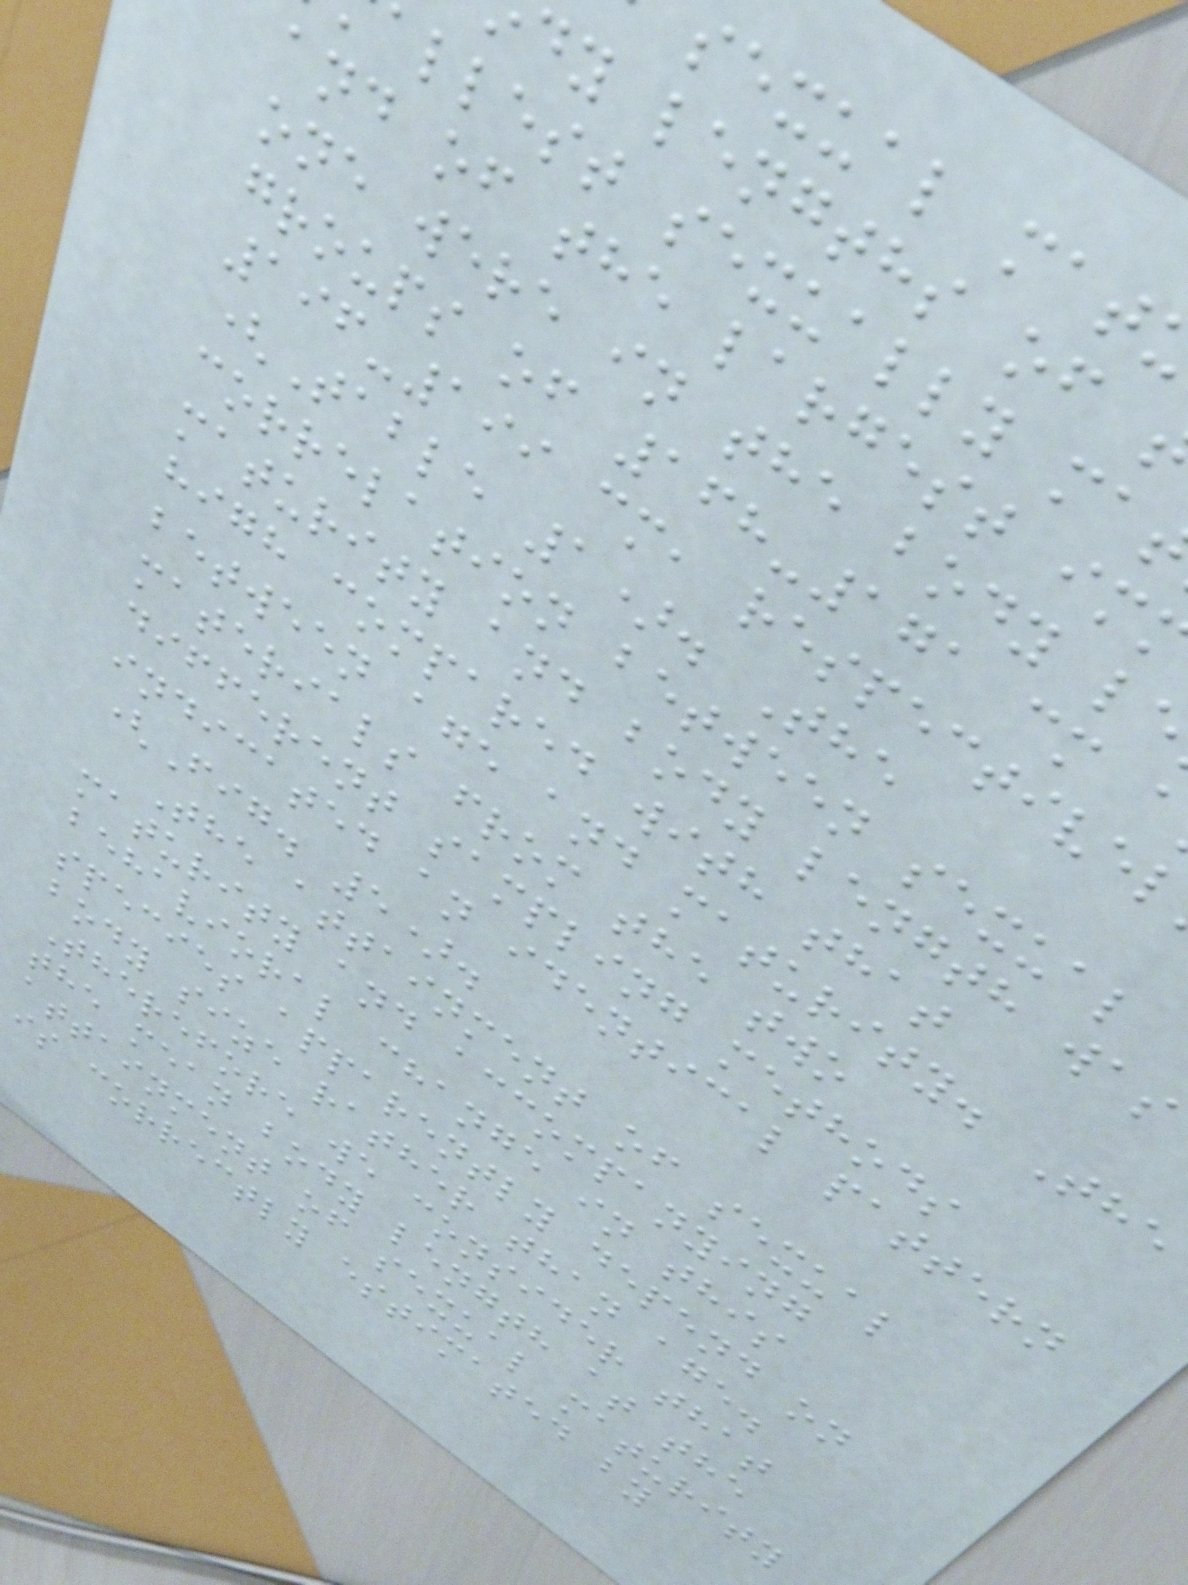sexual mat
dy lengths of
allest sexually ma
and of the largest im
one were in the body l
groups of 168-171 cm
196-199 cm, respectivel
(Table 1). The
correlation between sexual
maturity and body length was
high compared with that
between age and maturity. The
materials from the two
different sampling methods
indicated an identical pattern
(Fig. 5).
The attainment of sexual
maturity and accompanying
behavioral change in this
species apparently depend on
body size rather than age.
Therefore we consider that
the mean body length at the
attainment of sexual maturity
is correctly estimated by
